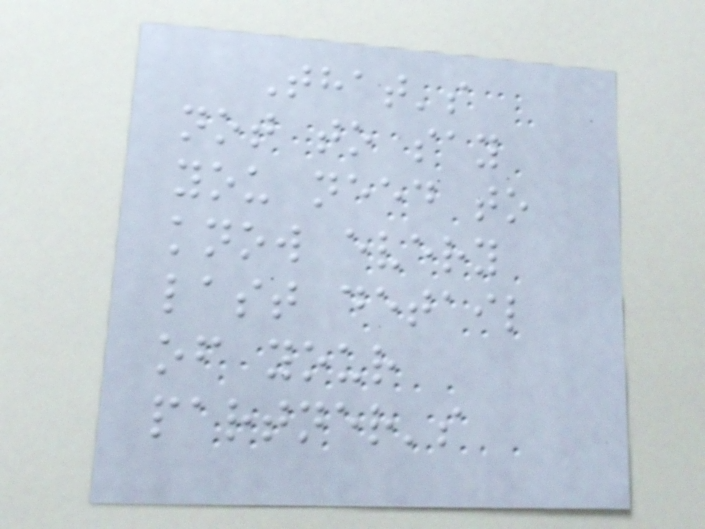That's
not to say
you need to
know every
last detail
of your
partner's
